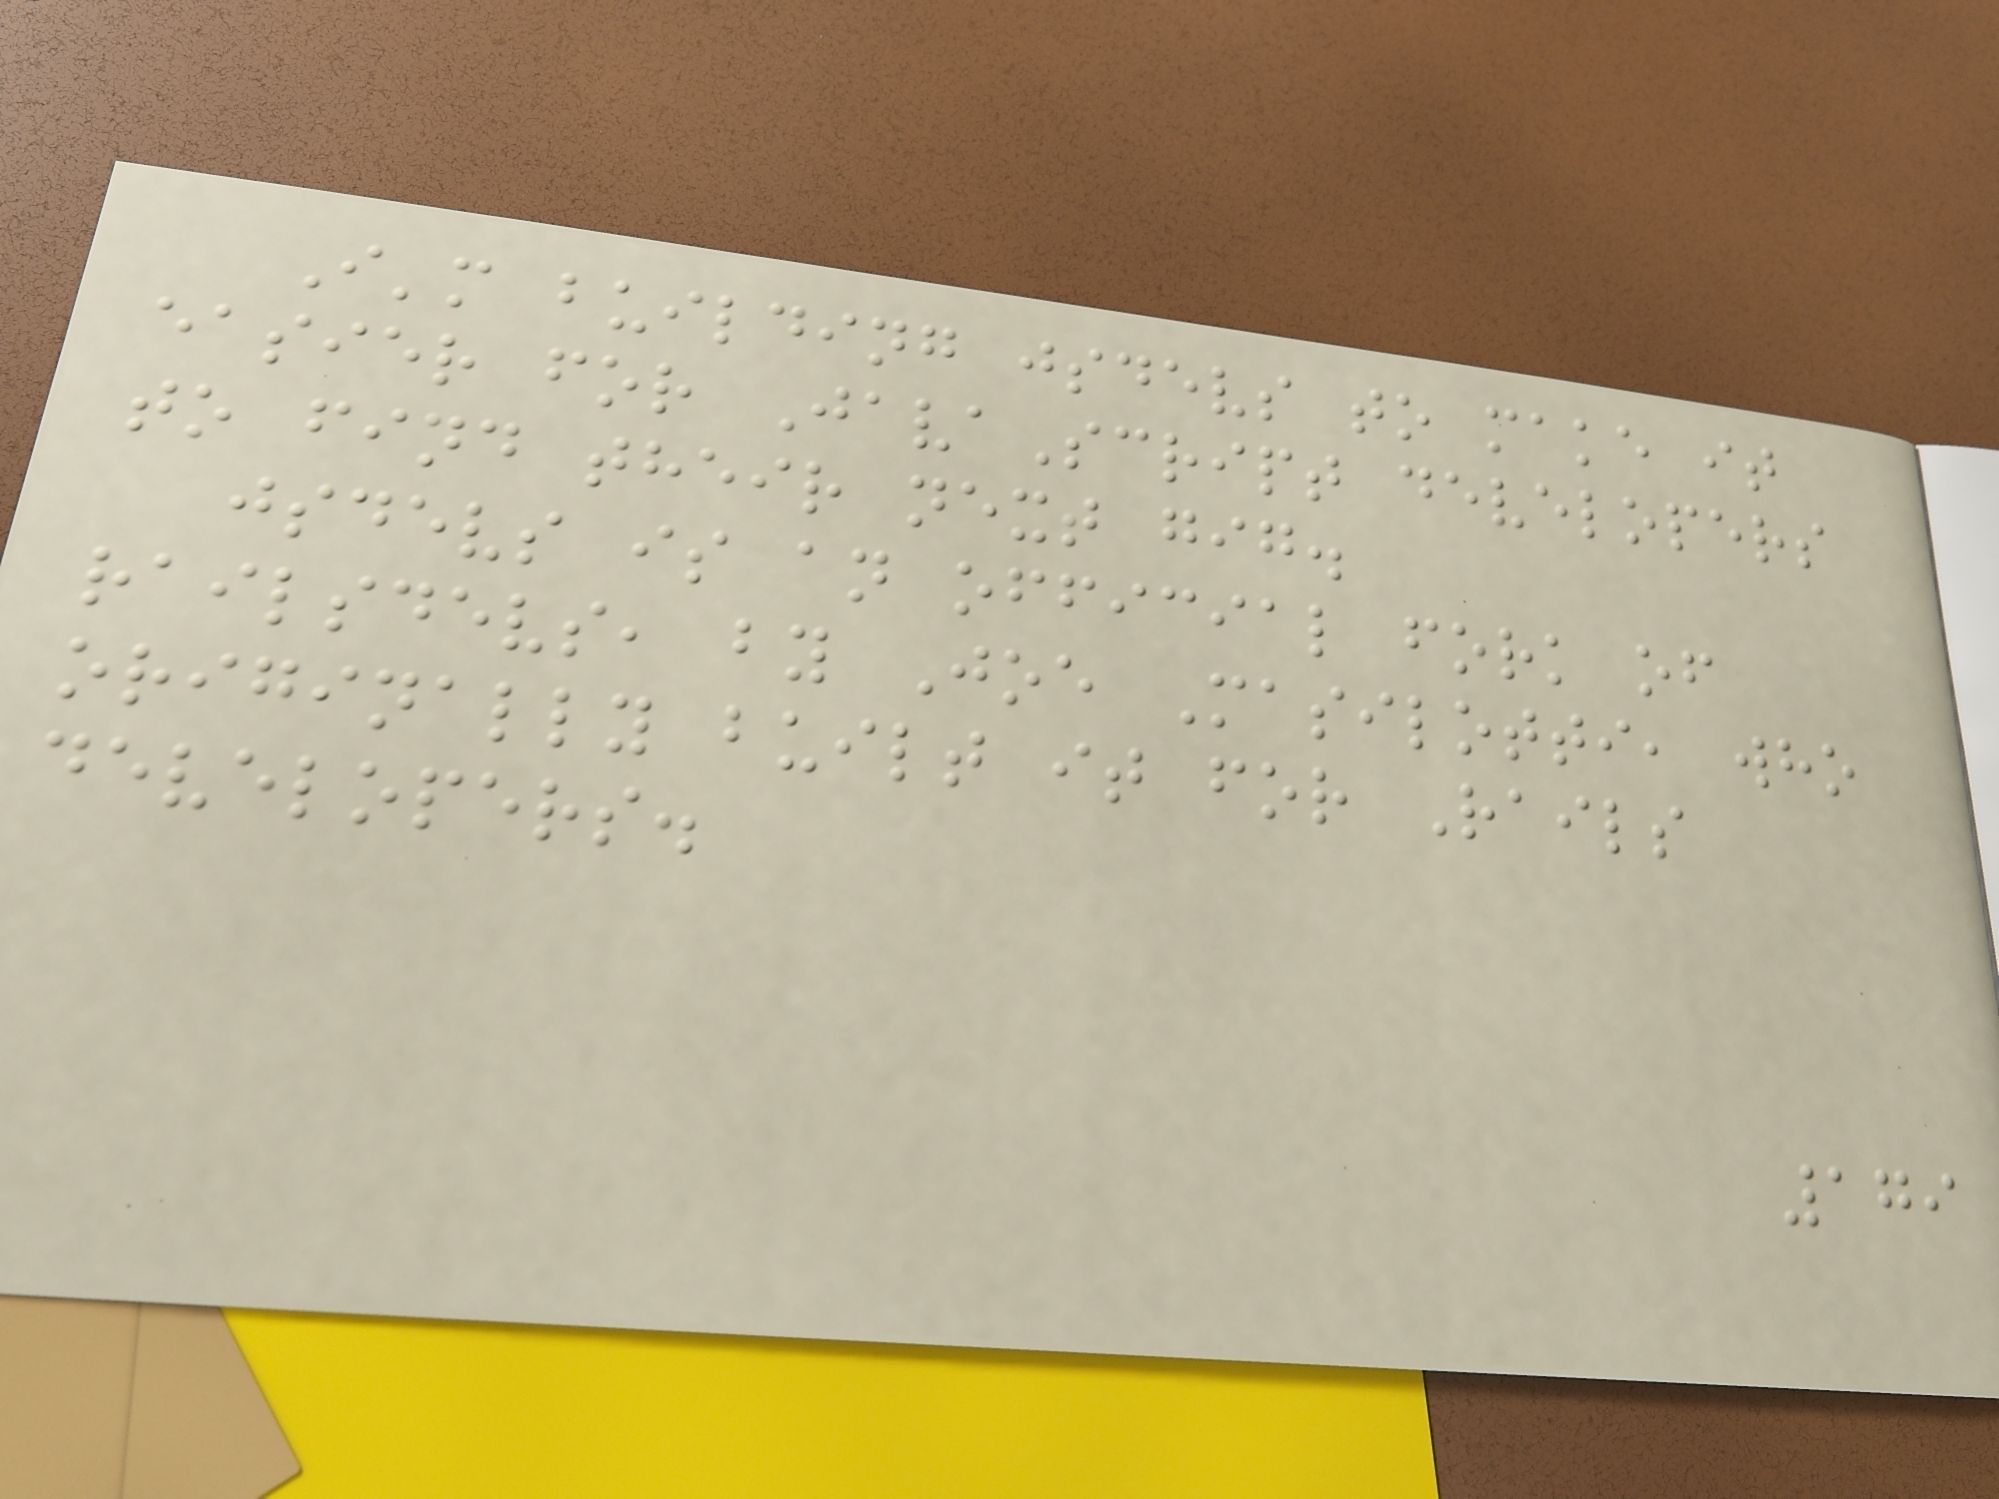I'm building jsdevs to make it
easier for JavaScript developers
to find their next gig.
jsdevs is an official fork of
railsdevs, by Joe Masilotti, who
originally built it for Rails
developers.
179
